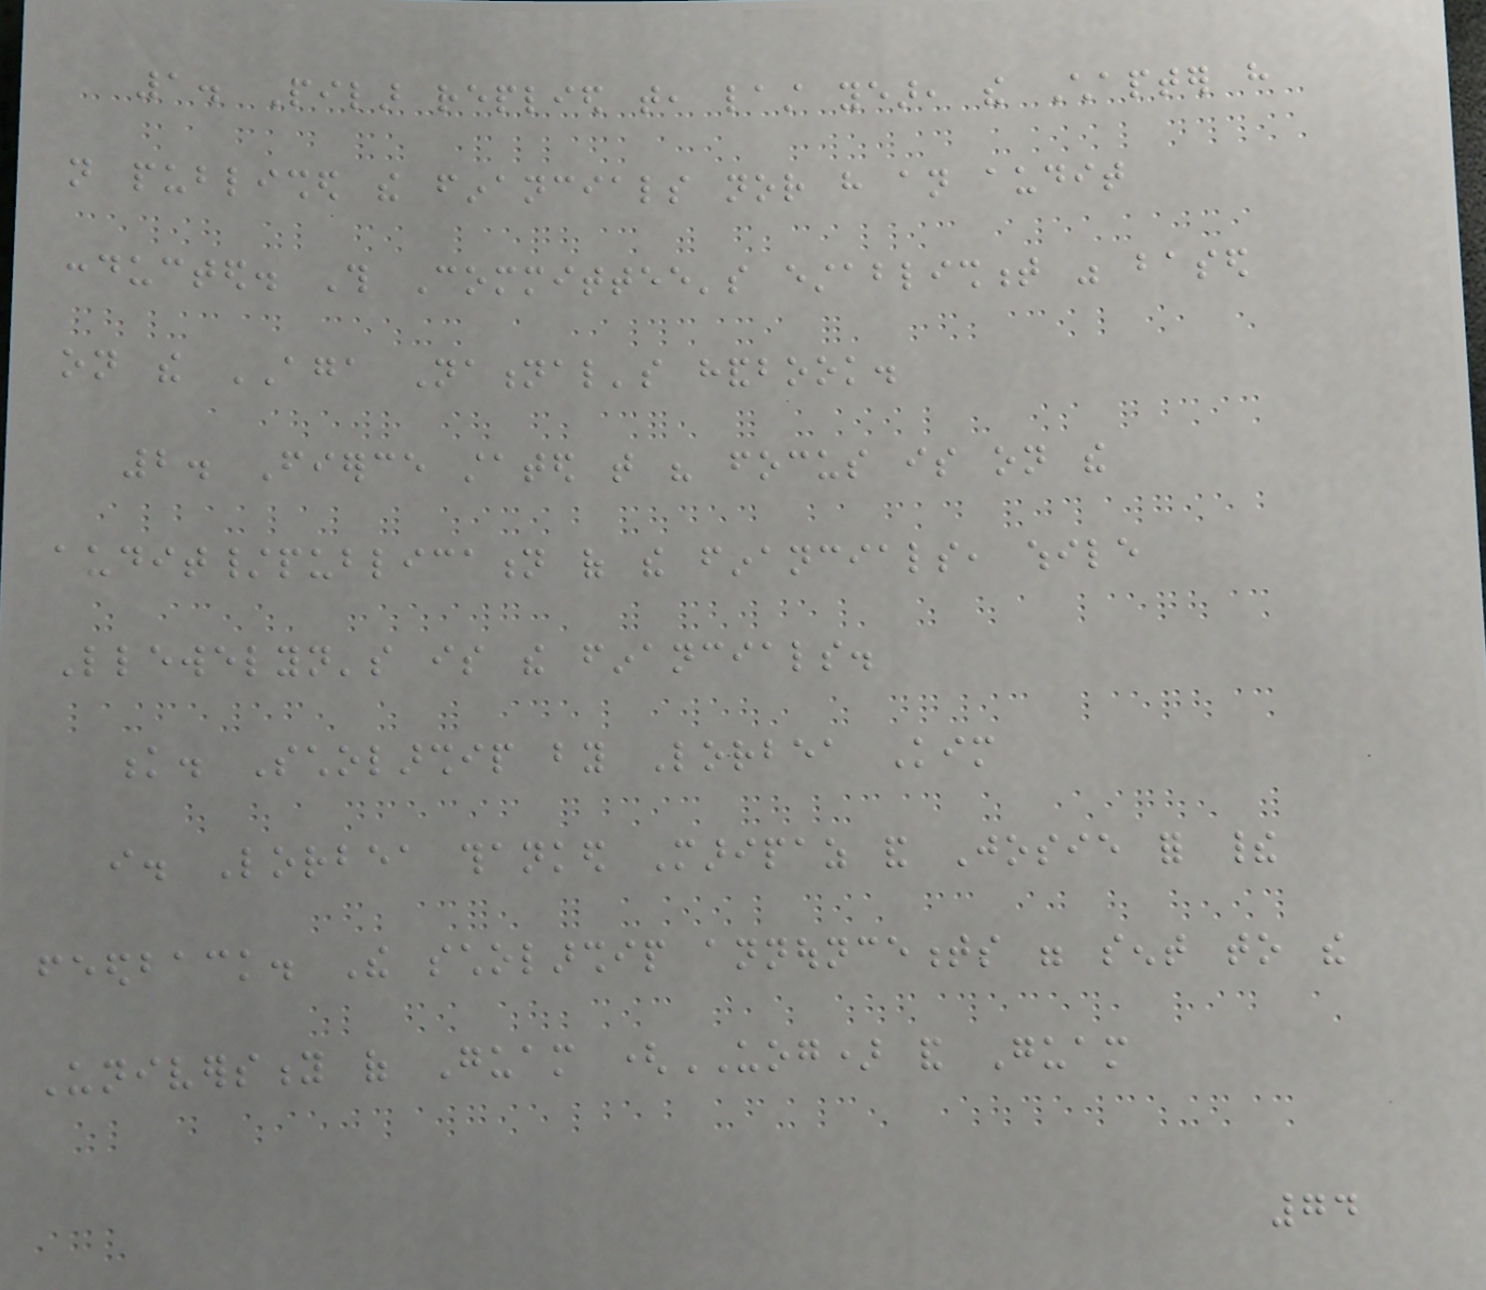1. Pilar replied that, last year, the Chapter have
not published the financials nor have an audit
conducted. This Committee's establishment was based
on the AGA National's handbook.
2. Fierce stated that his focus is on the
audit/publication of the financials, while
Llewelyn's is the financials.
k. Scholarship by Lorbea Kim
i. Lorbea thanked Maripaz and Josie for their
feedback. The scholarship announcements were sent to the
University of Guam (UOG) and Guam
74
